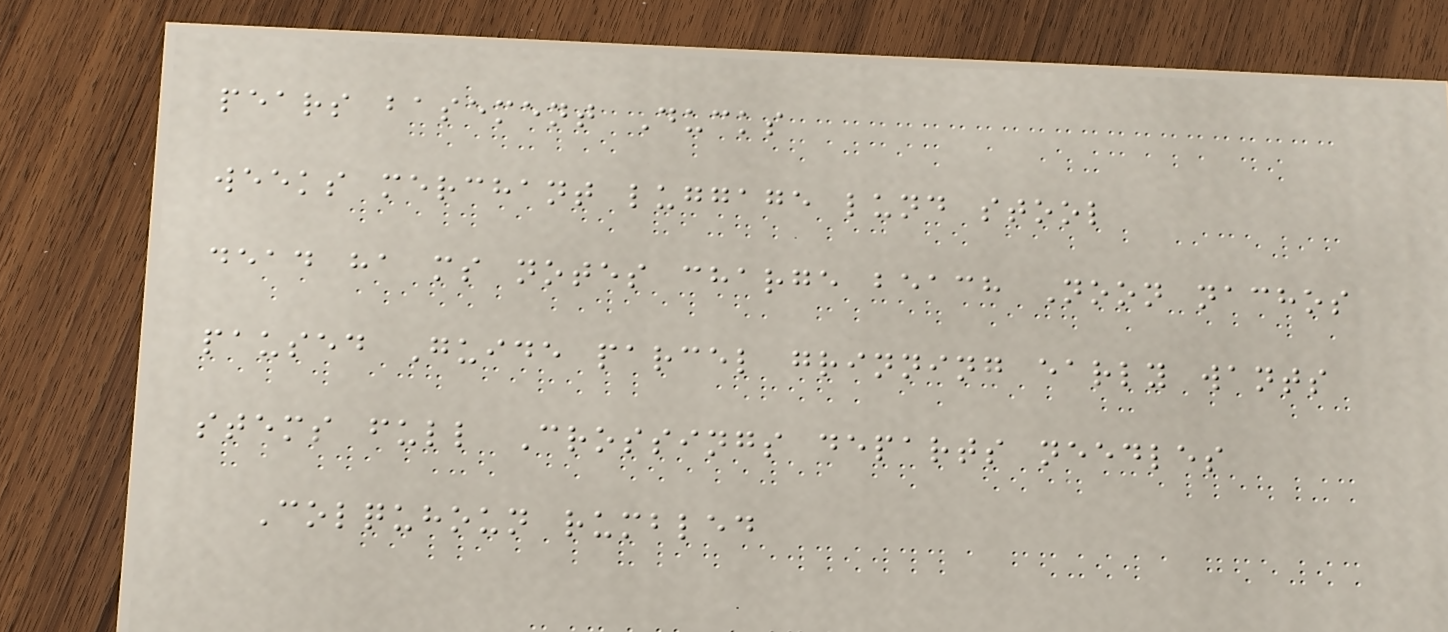pears basement Ducks
weeks merchant luggage lund stool
dead ha ms notes charge beach Noon nachos
paused Guide parcel grinning early wants
stems full Crossings departs needles
Colquhoun rumbled
